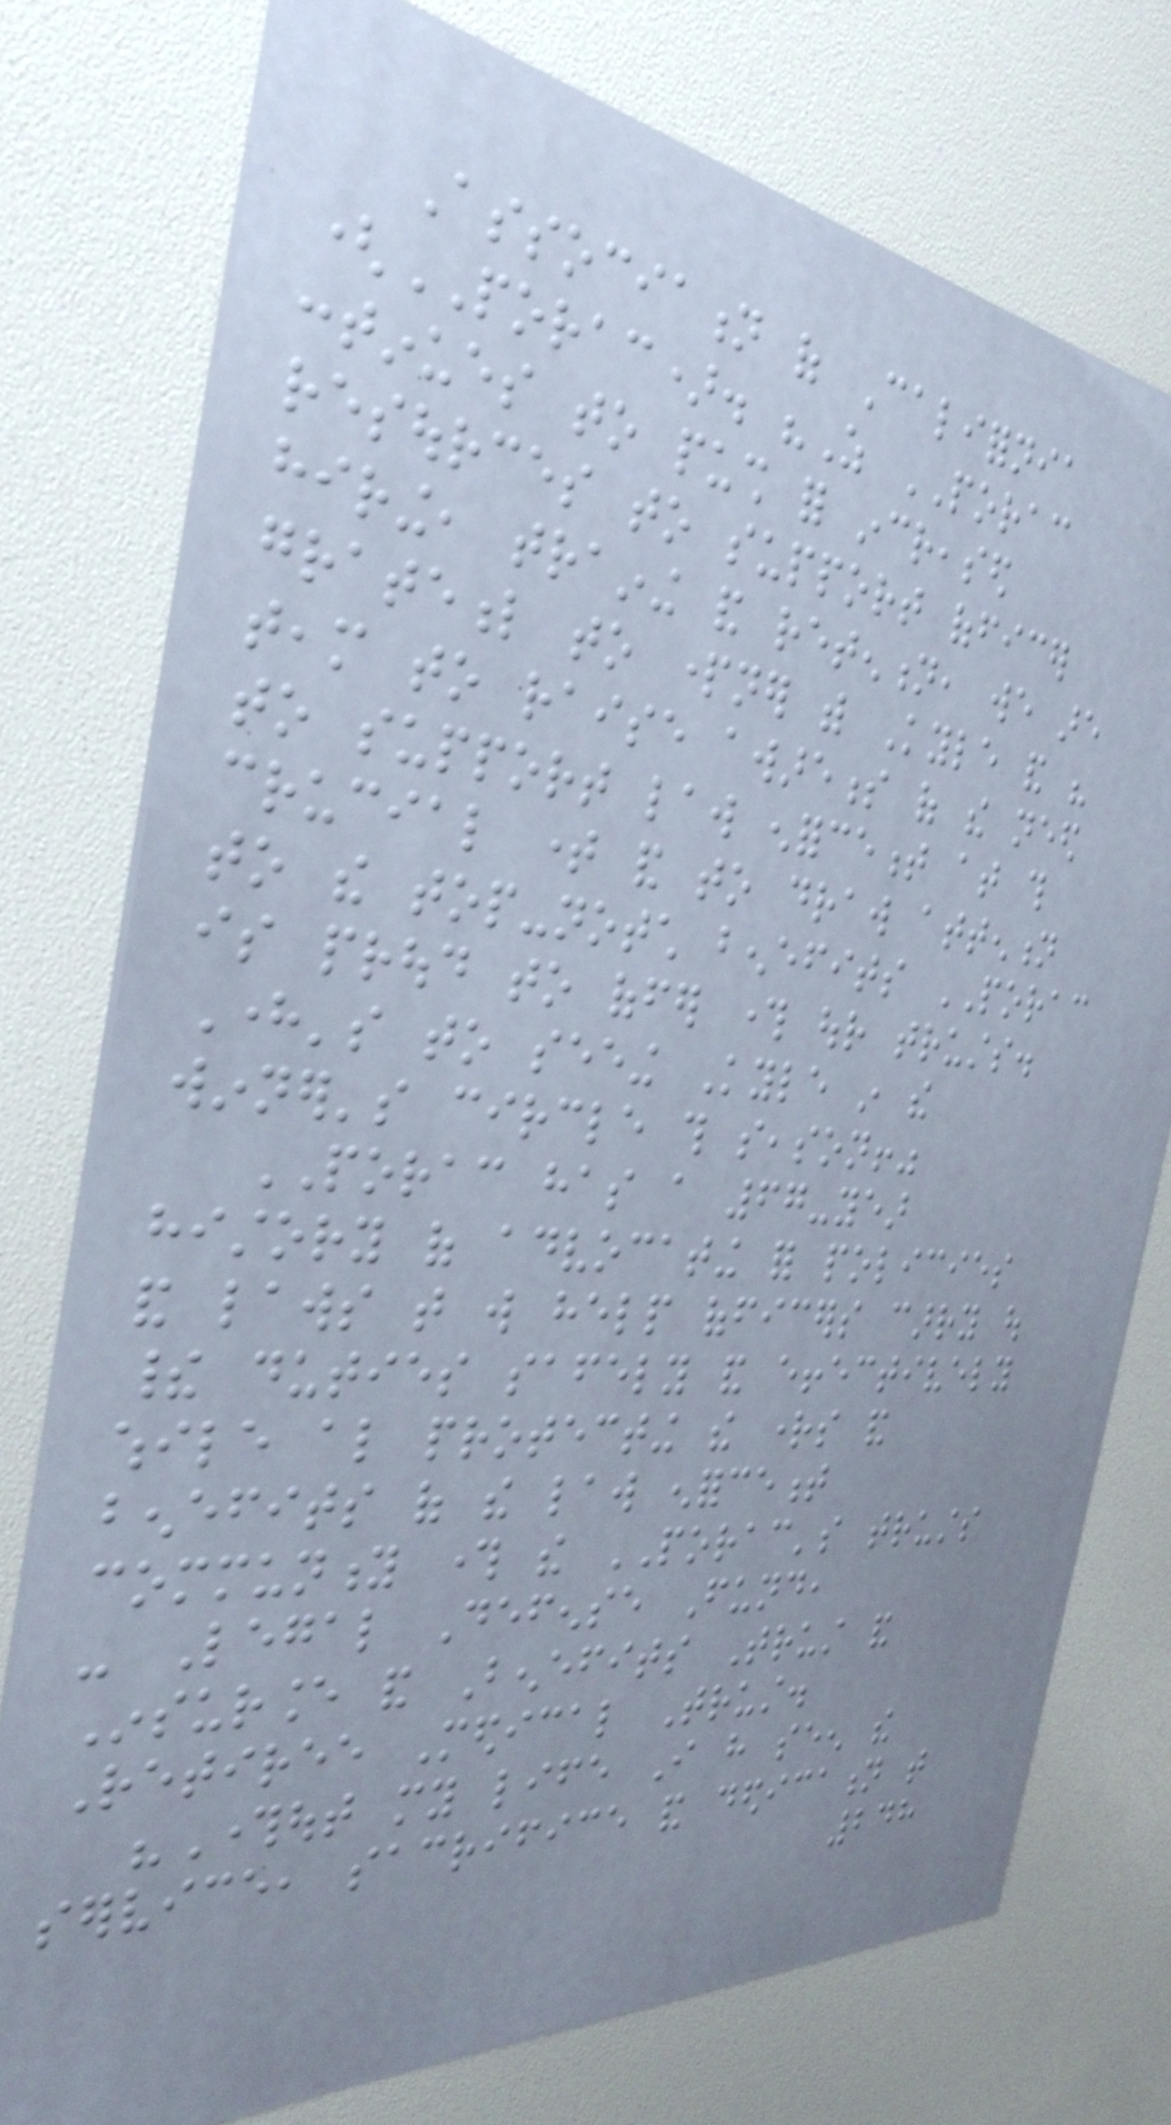Association of California
(PORAC). "As PORAC
continues to push for increased
resources to support officer
hiring, training and retention, we are
grateful to partner with Kyle and his
team to raise awareness of the need
to support law enforcement at this
crucial time and to draw attention
to the top-notch benefits PORAC
is proud to offer through our trusts.
Here's to seeing Kyle in the
winner's circle this season!"
PORAC has a 67-year
history of advocating for policies
and laws that will help officers carry out
their duties safely and effectively
while also protecting the rights and
benefits of the law enforcement
community through the PORAC's trusts
- Legal Defense Fund,
Insurance and Benefits Trust and
Retiree Medical Trust.
"Throughout my life I have seen the
service, sacrifice and dedication that
248
